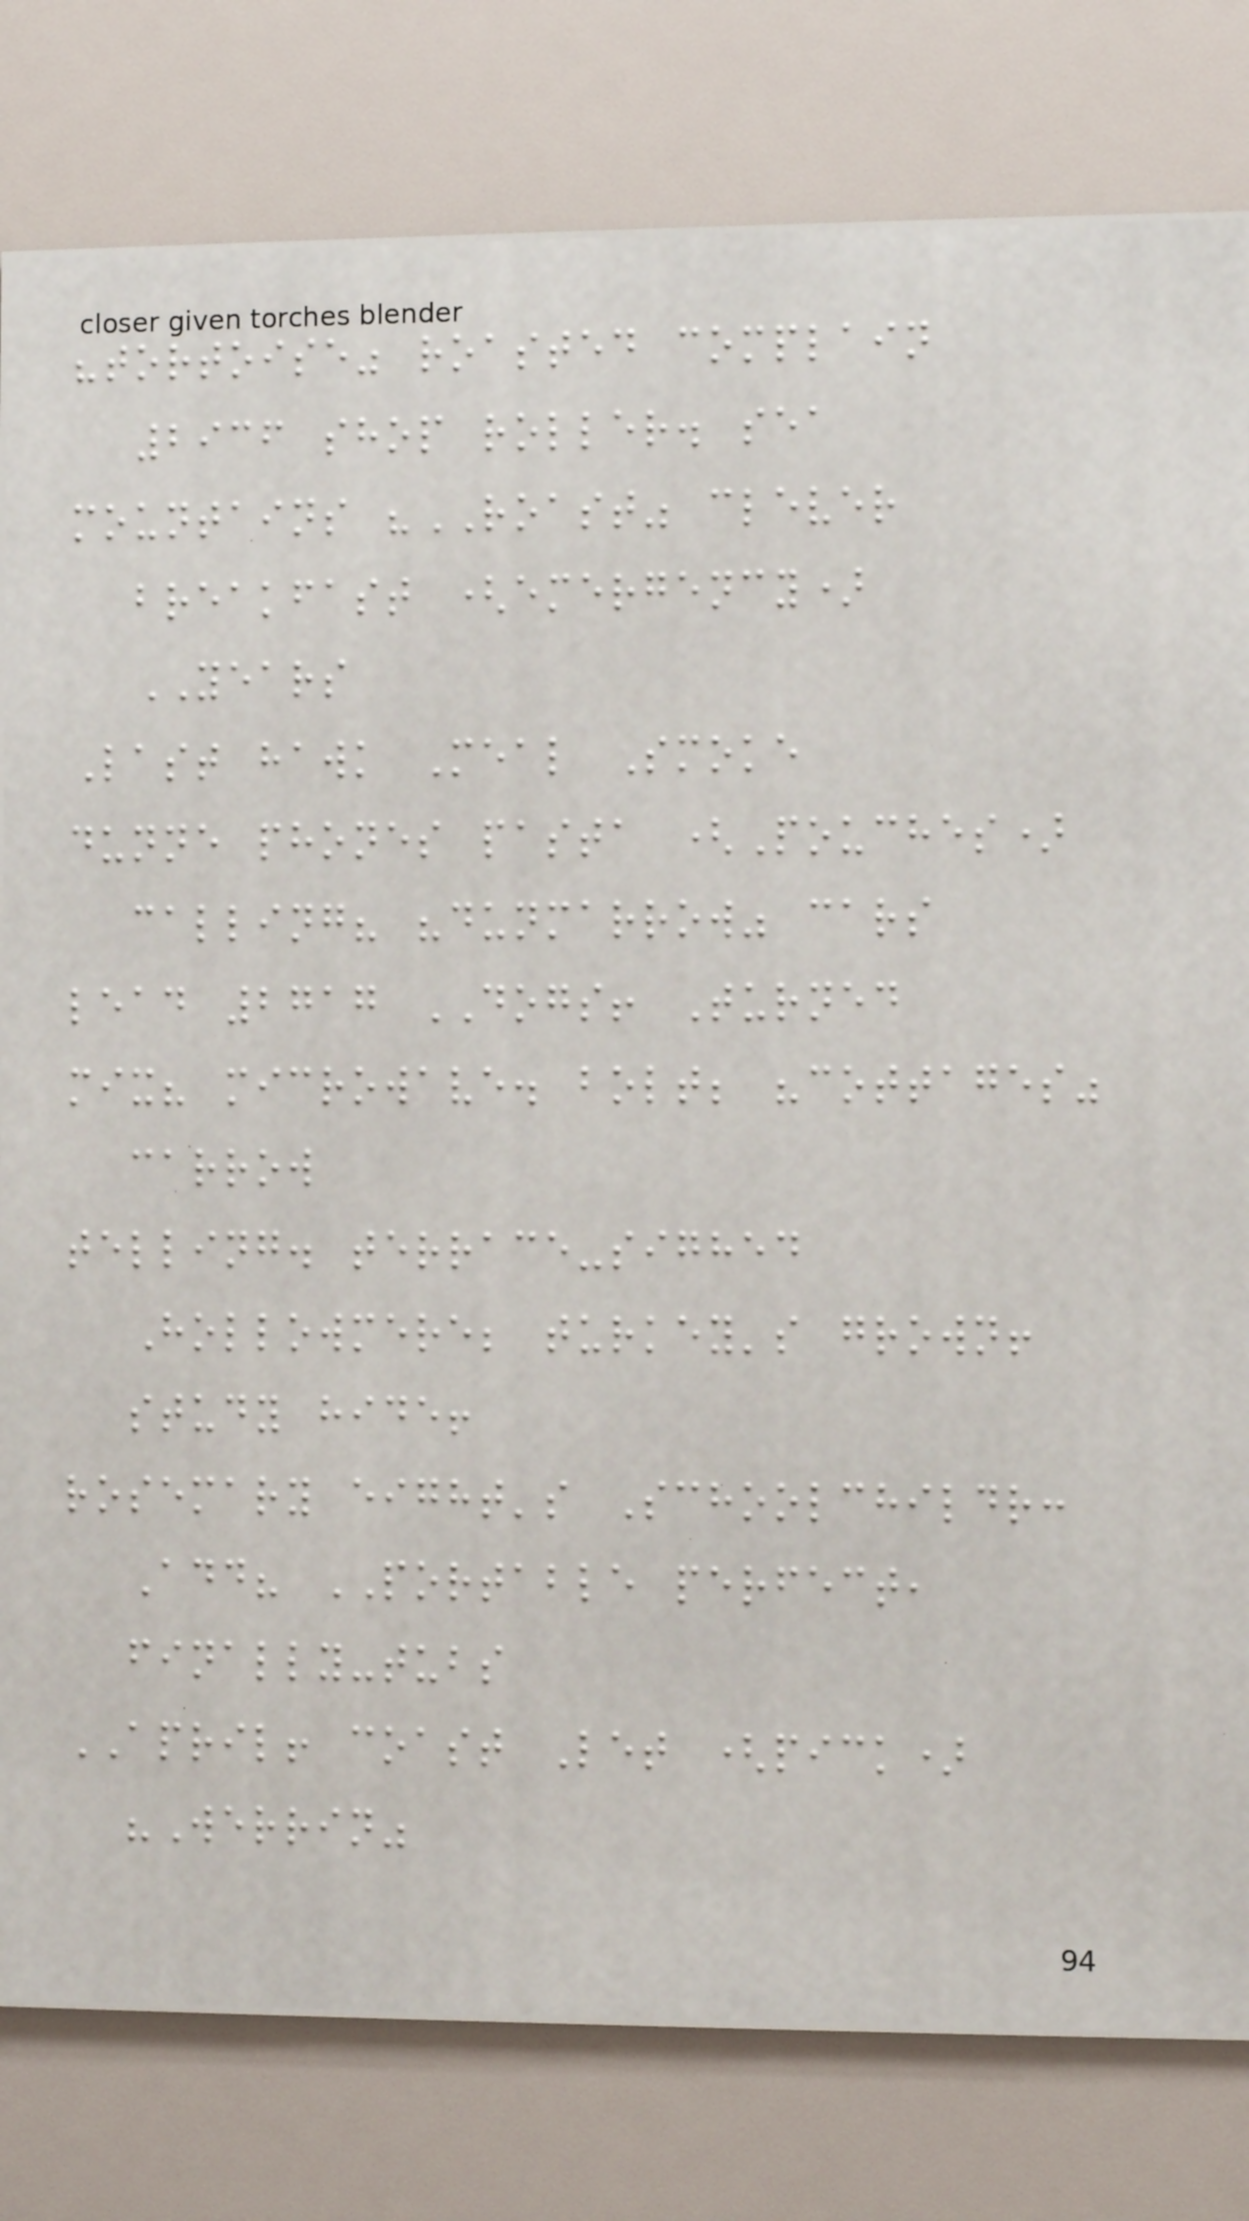"tortoise" roasted complain
2936 shop roller. sea
mountains "ROAST" clever
breakfast (emergency)
YEARS
Last hawk Meal Smoke
dunne phones pasta (Pouches)
calling? "dunmarrow" cars
lead 2717 DOGS! Turned
mix? microwave. bolt; "cottages"
carrow
telling. terrace-sighed
Hollowmere; turkey's grown!
study hide!
rosemary eight's Schoolchildr:
Add? PORTABLE perfect,
finally-tubs
APRIL! coast Let (pick)
"Werrin"
